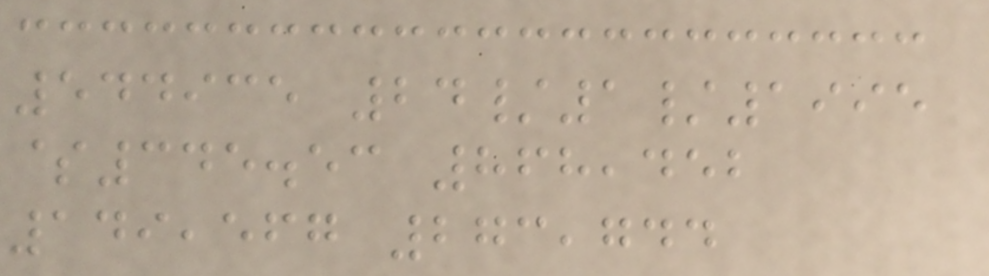544935 24/1/1995
$345.53 868,452
149,567 273,744
